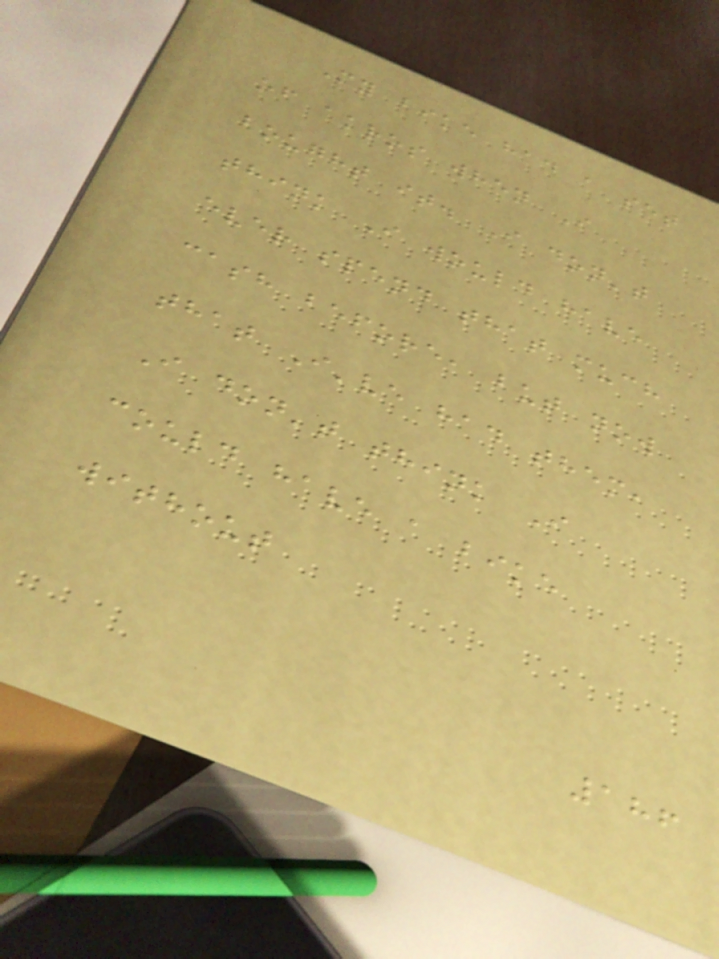My bike had a set
of akros when I
bought it. I don't
think I would have
ever spend that much
cash before, but now
that I've had them,
I don't think I
could have a bike
without
186
